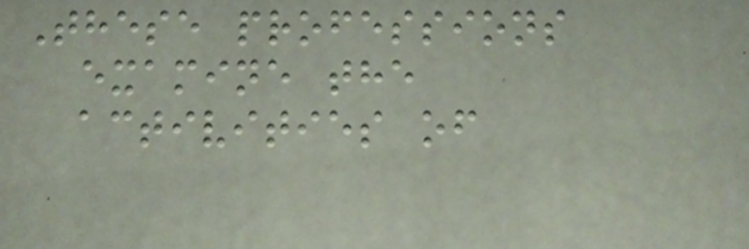These professions
examine the
activities of
